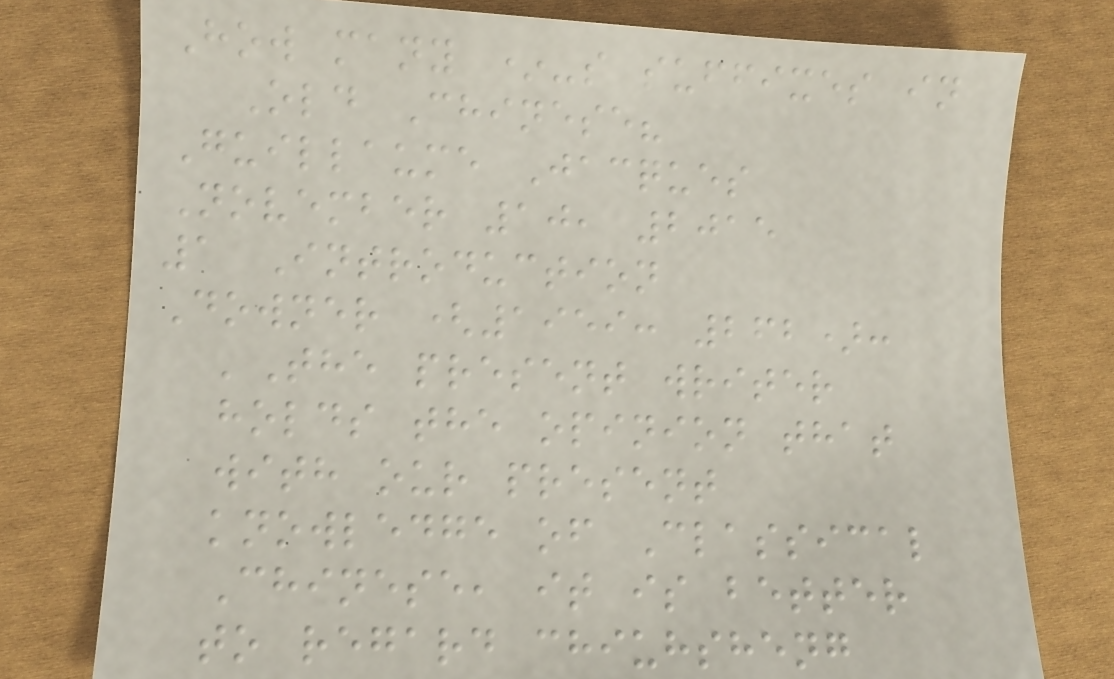How many *-s suffixes in
Old Chinese?
Guillaume Jacques
November 10, 2015
1 Introduction
Downer (1959: 262):
'The present writer
holds the opinion that
with our present
knowledge of Classical
Chinese, it is better
to regard chiuhsheng
